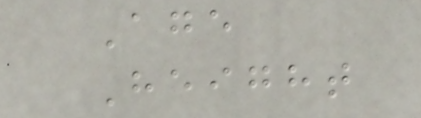Age
Height
